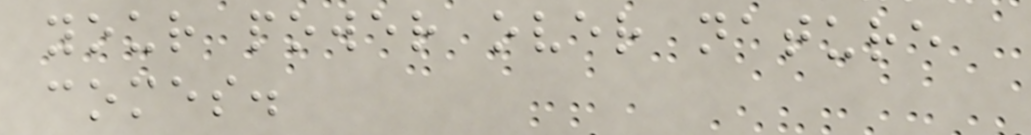your power over nature
comes.
